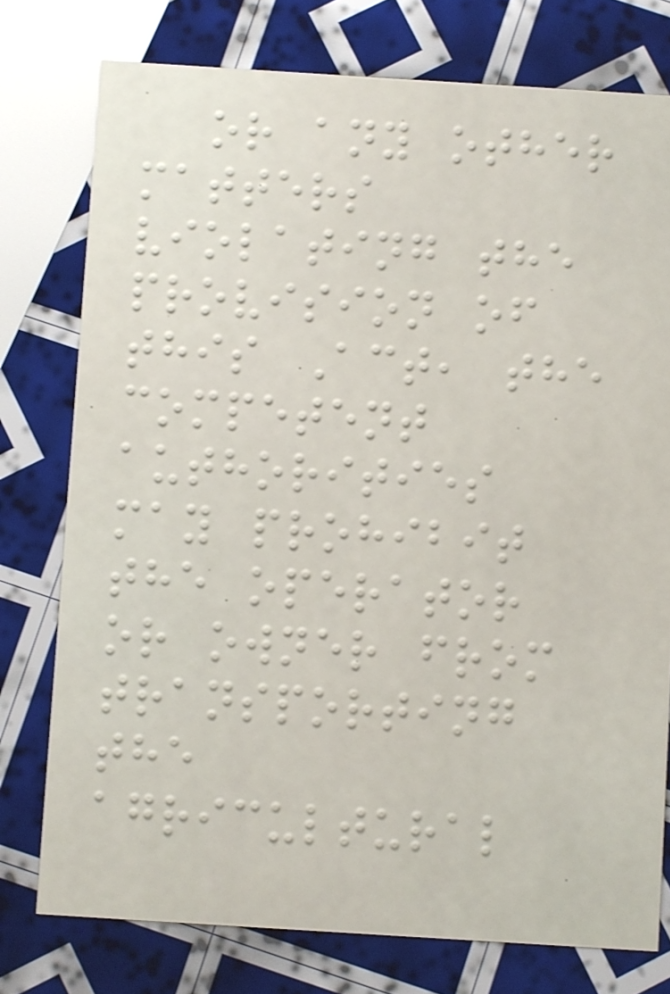or any other
matters
violating the
provision of
this Act, the
competent
authorities
may prohibit
the operator
or owner from
transporting
the
agricultural
